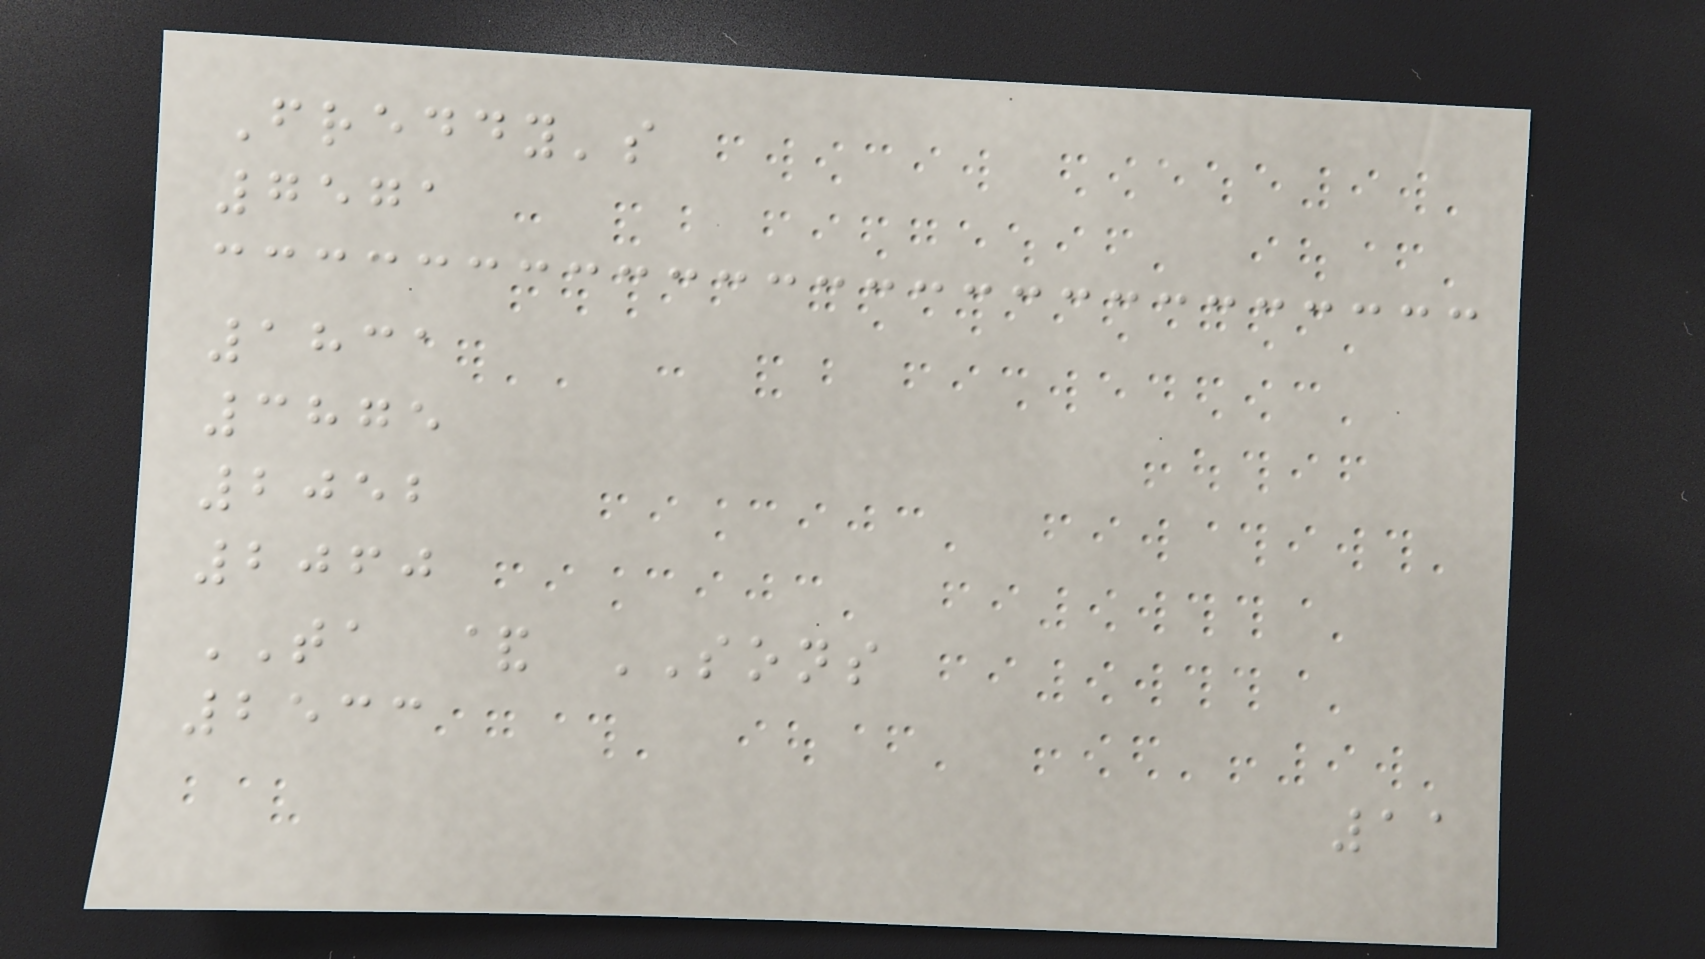Freddy's
7571
1831
3875
2052
2060
TA & SONS
2533
11
